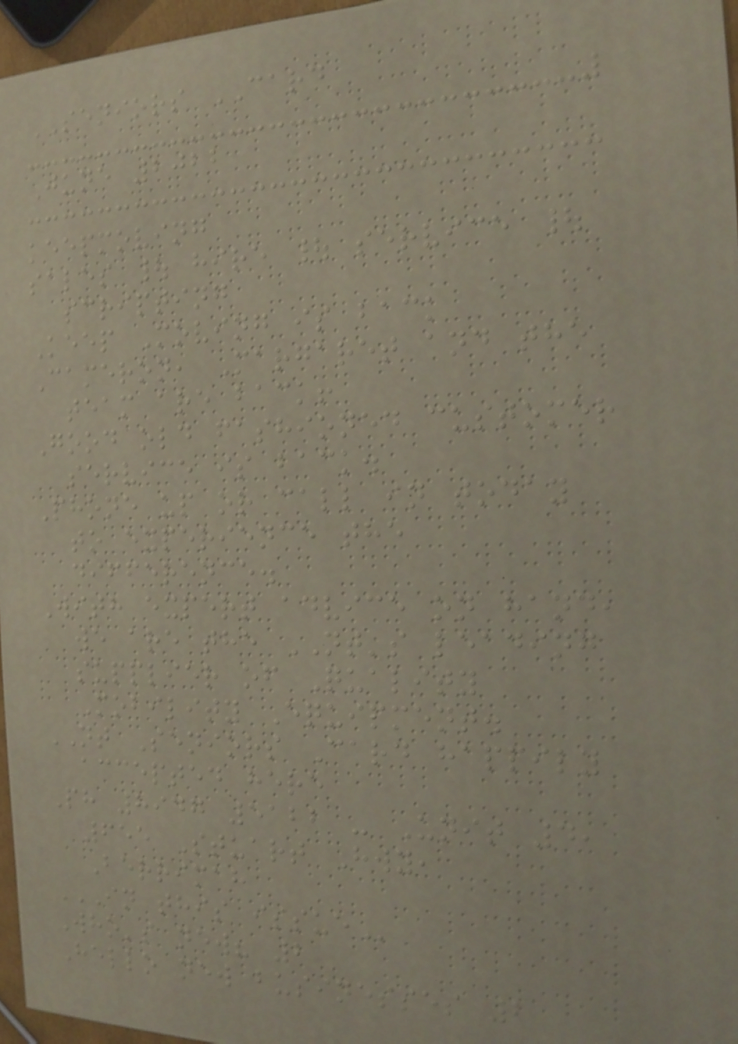SENIORS CARD
June 2022
keepmoving
sales | hire | service |
scripting
Keep Moving is back
Cameron, Margaret and the
team are back!
Good old fashioned customer
service is back.
Phone up or call in today
to experience the
difference.
With expert advice on hand,
we are the NT's leading
supplier of Quality
Mobility Equipment.
NT Seniors Card happily
accepted here
Ph 8947 5122 - Unit 4,
655 Stuart Hwy,
Berrimah
IN THIS ISSUE
Who's new? 2
Hello new businesses 2
